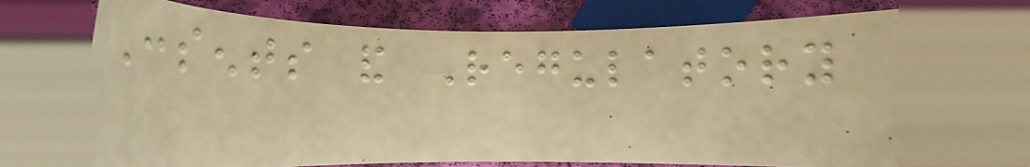Consents and Regulatory
